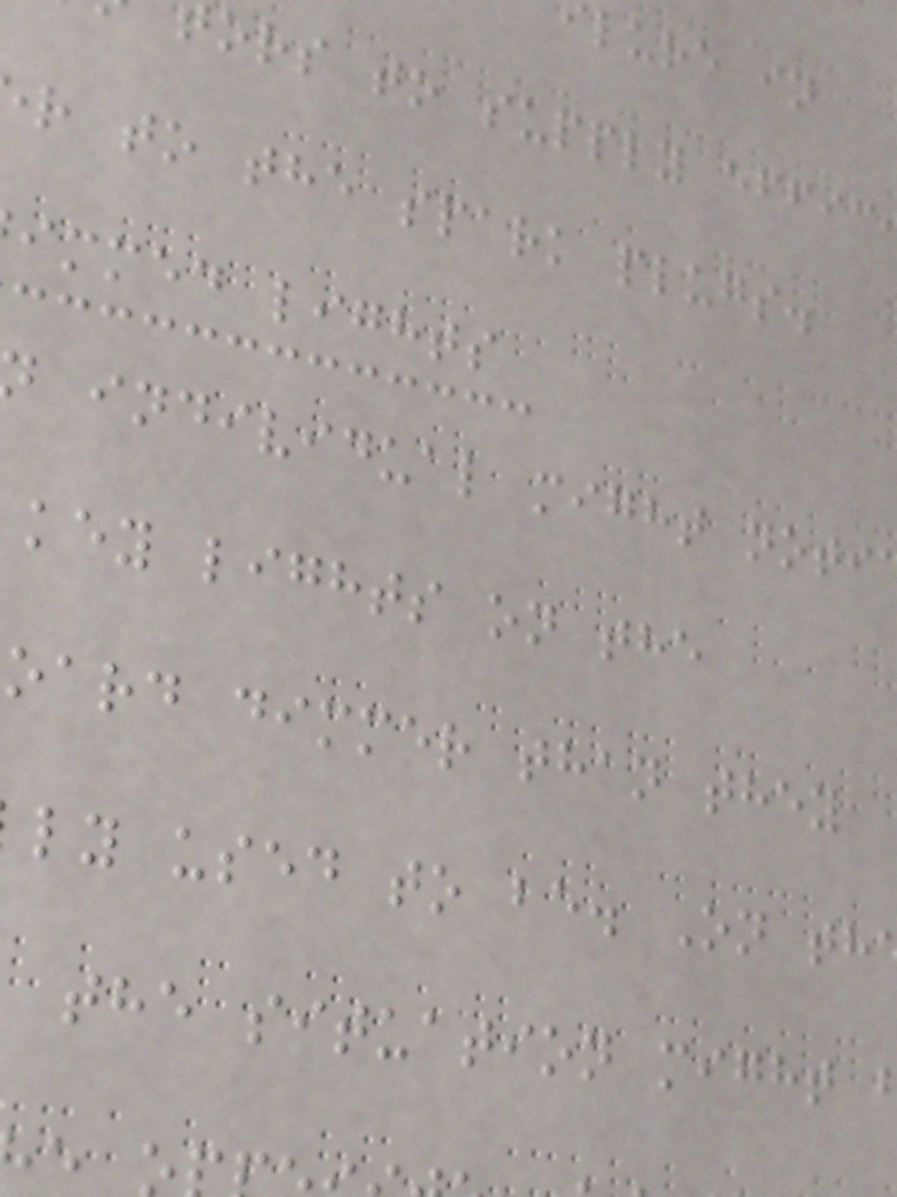lure in
ors to supply effic
r to the spark plugs.
immed lights
individual might noti
key lights on the
oard dimmer than they
ly used to be. On th
the situation might
